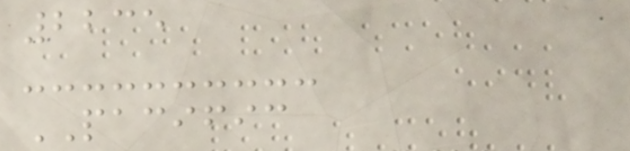2235
PACIFIC
